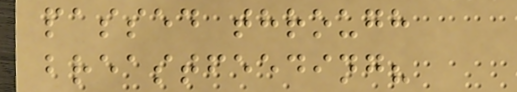passed through
breastfeeding?
